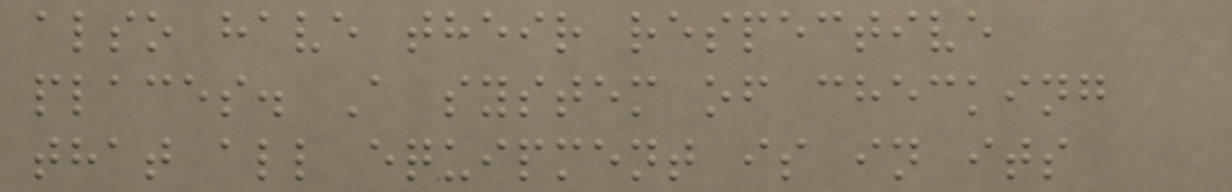also have their respective
places. A system of checking
that all equipment is in its
